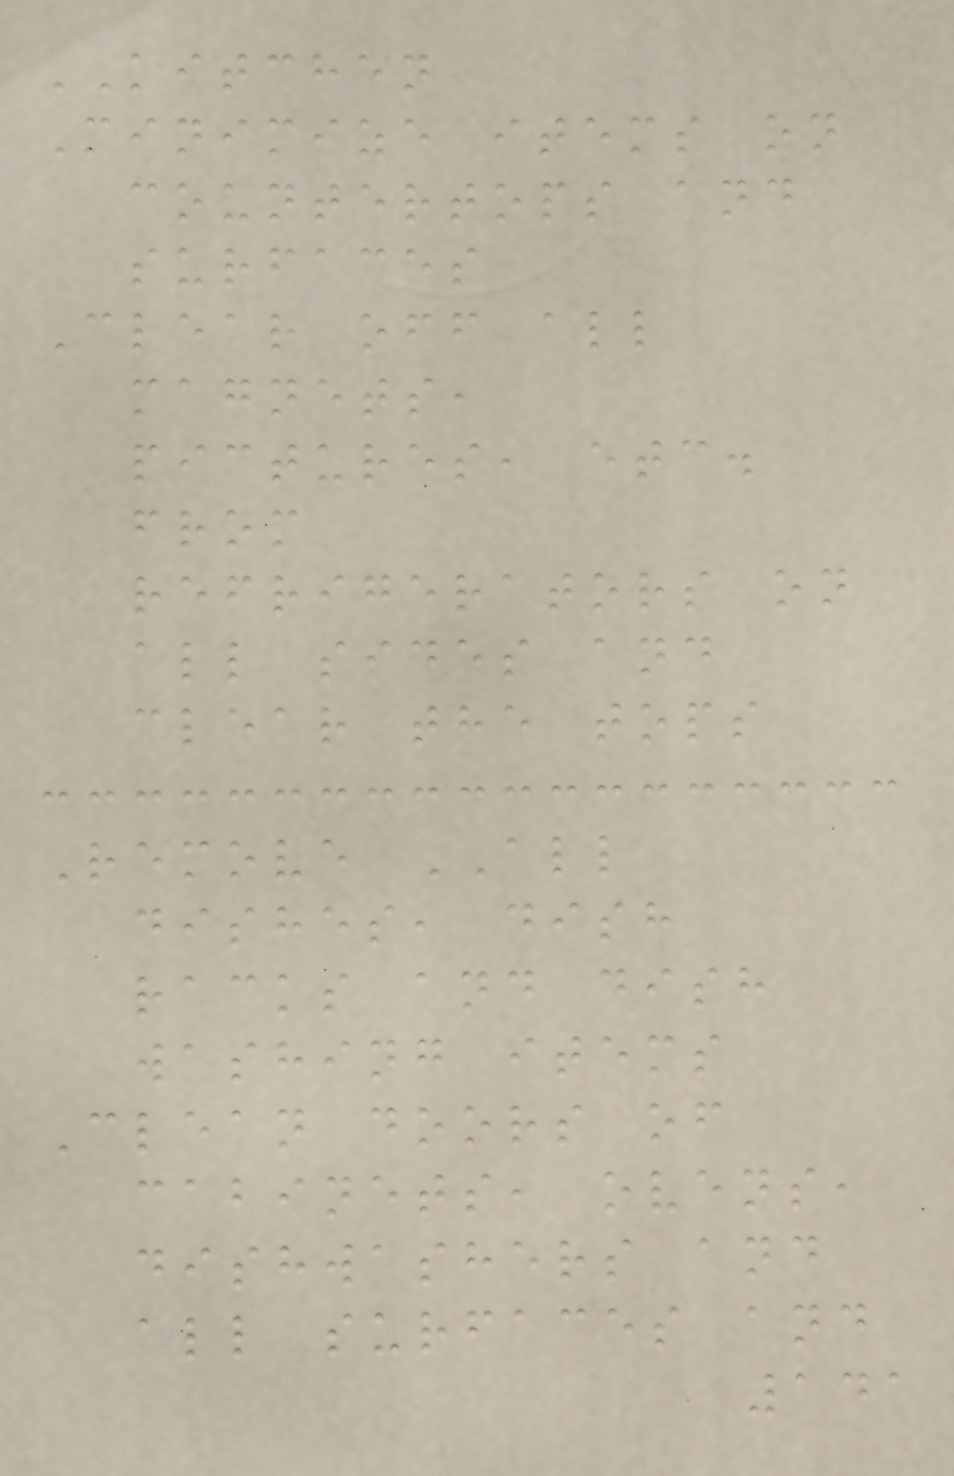KITCHEN
Minimize items on
countertops and
surfaces
Clear off all
magnets,
pictures, etc.
from
refrigerators on
all sides and
clear the tops
Remove ALL
dishes, dish
racks and dish
washing items
Clean doors of
cabinets, ovens,
dishwashers and
all surfaces and
141
